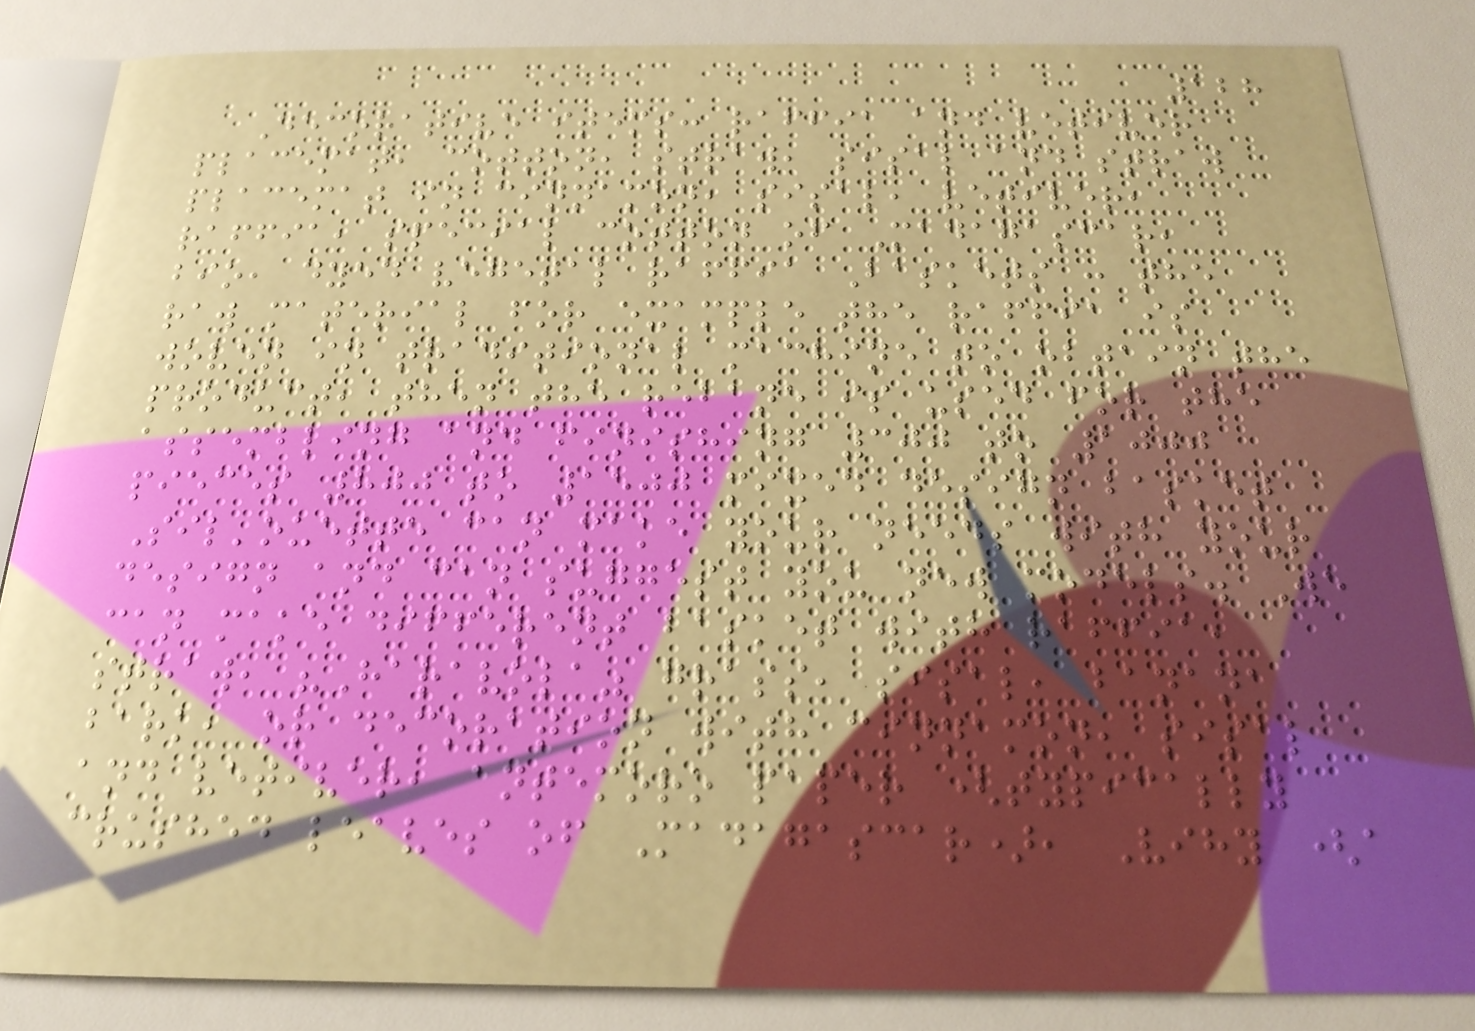128
Decorative items: raffia and vetiver
placemat, cotton, straw, sisal and straw
placemat in cinnamon, sisal, vetiver,
raffia, special cotton of Madagascar,
bio, dyed vegetal raffia Baskets : the
raw material for example the raffia is
woven in traditional machine to obtain the
product, then the rebane is used for the
assembling and finishing 300 to 1000
pieces 800 to 1500 mixed design basket
Sil'ouette can make your needs with your
design and can suggest you new models. We
can make different basket with raffia,
straw, "Haravola" grass, sisal, banana
bark, or decoration with cinnamon, sisal
and vetiver, antemoro paper (typically
crushed leaves of Madagascar), Vihy (a
